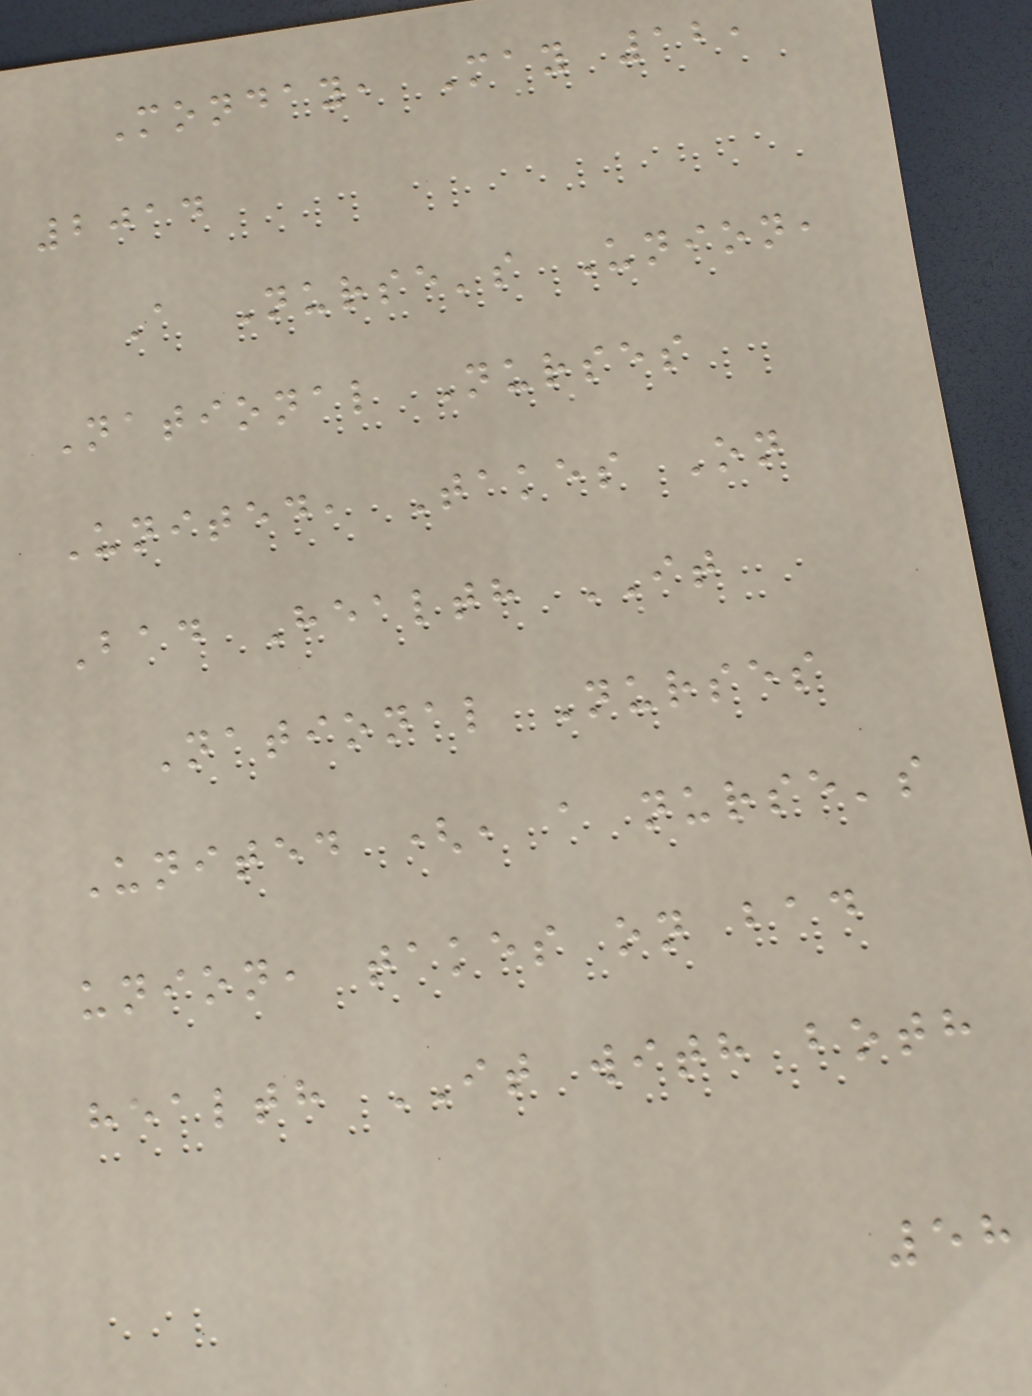Monday, May 12,
2014
A Nurse's Union,
National Nurses
United, Takes On
Bad Health IT
National Nurses
United (, a nurse's
union, takes on bad
health IT with both
58
